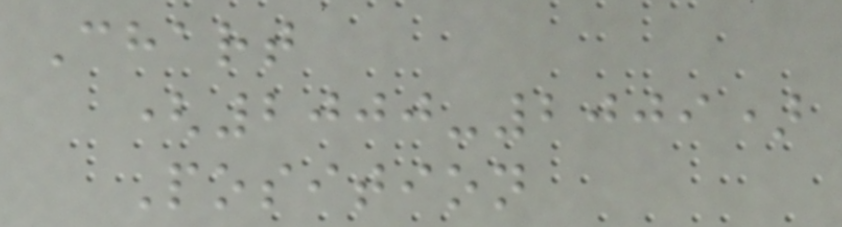Chart
(2000-2009)
Position
